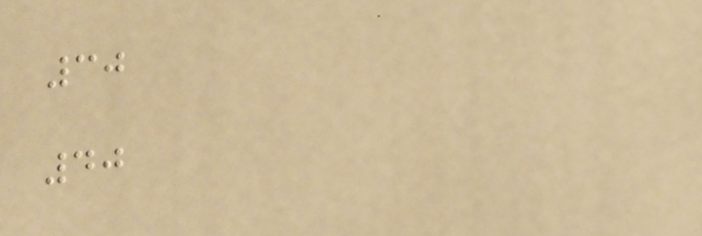30
40
